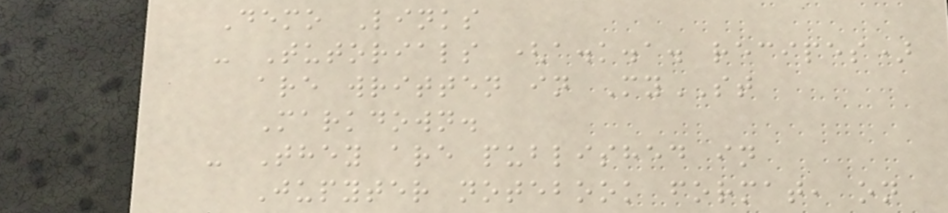Demo Links
- Tutorials (a.k.a. recipes)
are written in MyST
Markdown.
- They are published in
Jupyter notebook format, on
